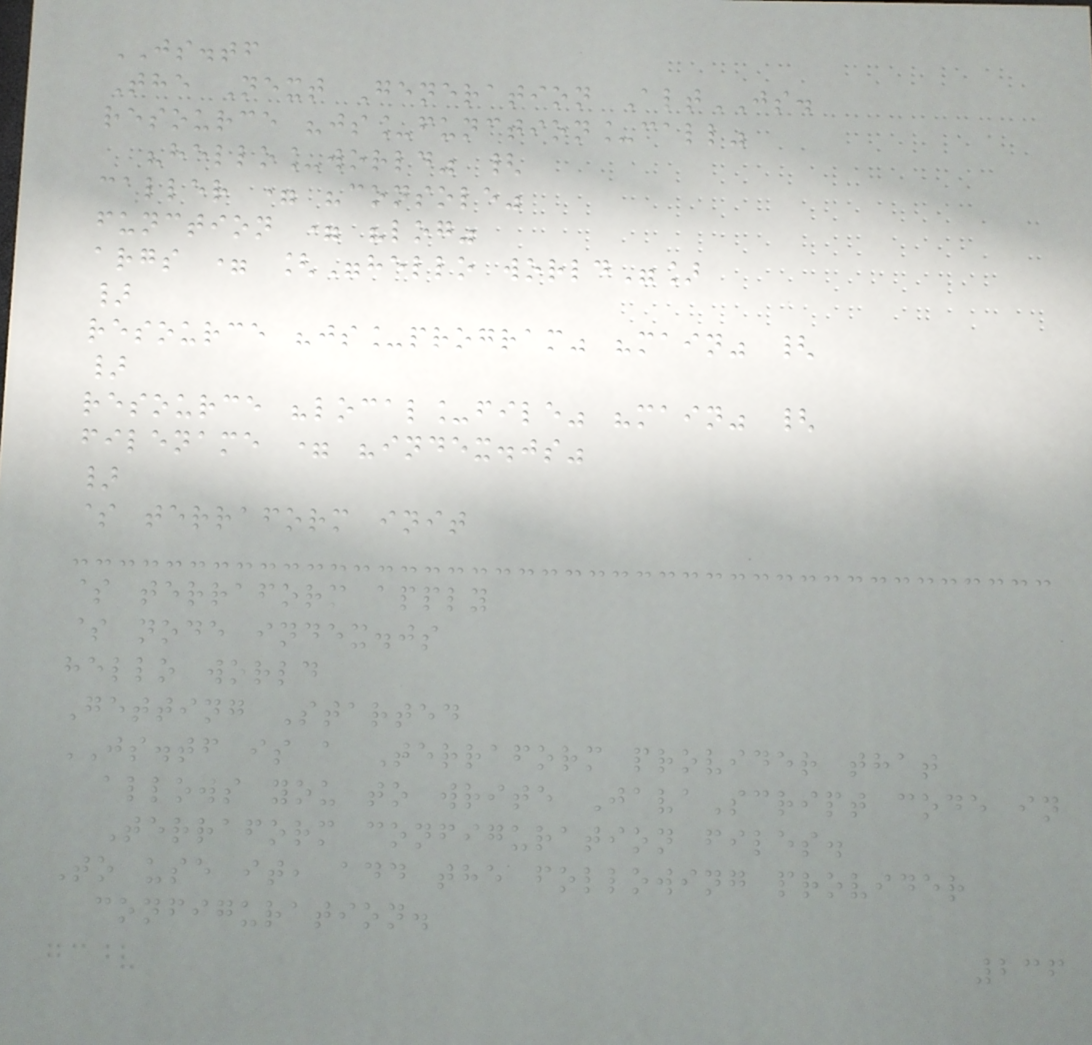JS.tf
The Next Generation AltJS.
resource "js_function_call"
"hello_world" {
caller = "console"
function = "log"
args = ["hello world"]
}
resource "js_program" "main" {
}
resource "local_file" "main" {
filename = "index.js"
}
$ terraform init
$ terraform apply
$ node index.js
hello world
Getting Started
JS.tf is a Terraform provider that
allows you to write JavaScript code in
Terraform configuration files.
To use it, add the following provider
configuration.
236
